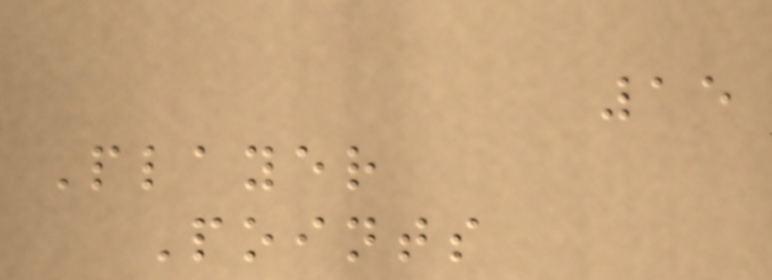15
Player
Points
